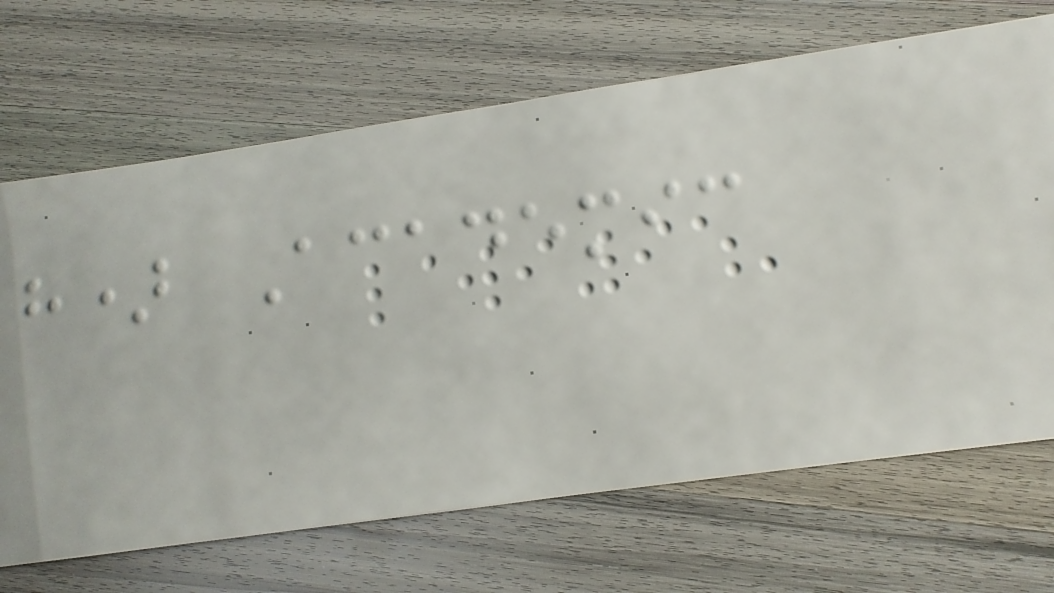h) Academic
